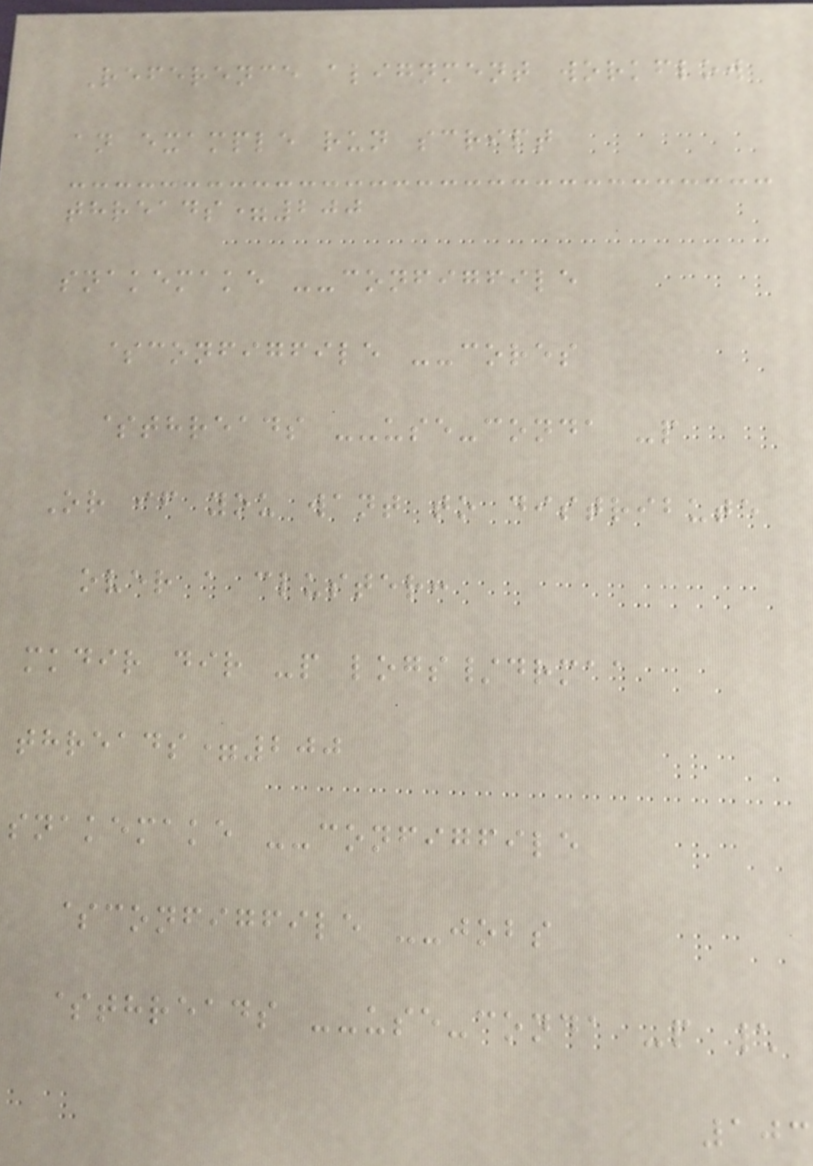Reference alignment workflow
an example run script
threads=200
snakemake --configfile
$configfile --cores
$threads --use-conda -p
Or if you want to distribute
over a cluster:
mkdir dir -p logs/drmaa
threads=200
snakemake --configfile
$configfile --jobs
$threads --use-conda -p \
103
